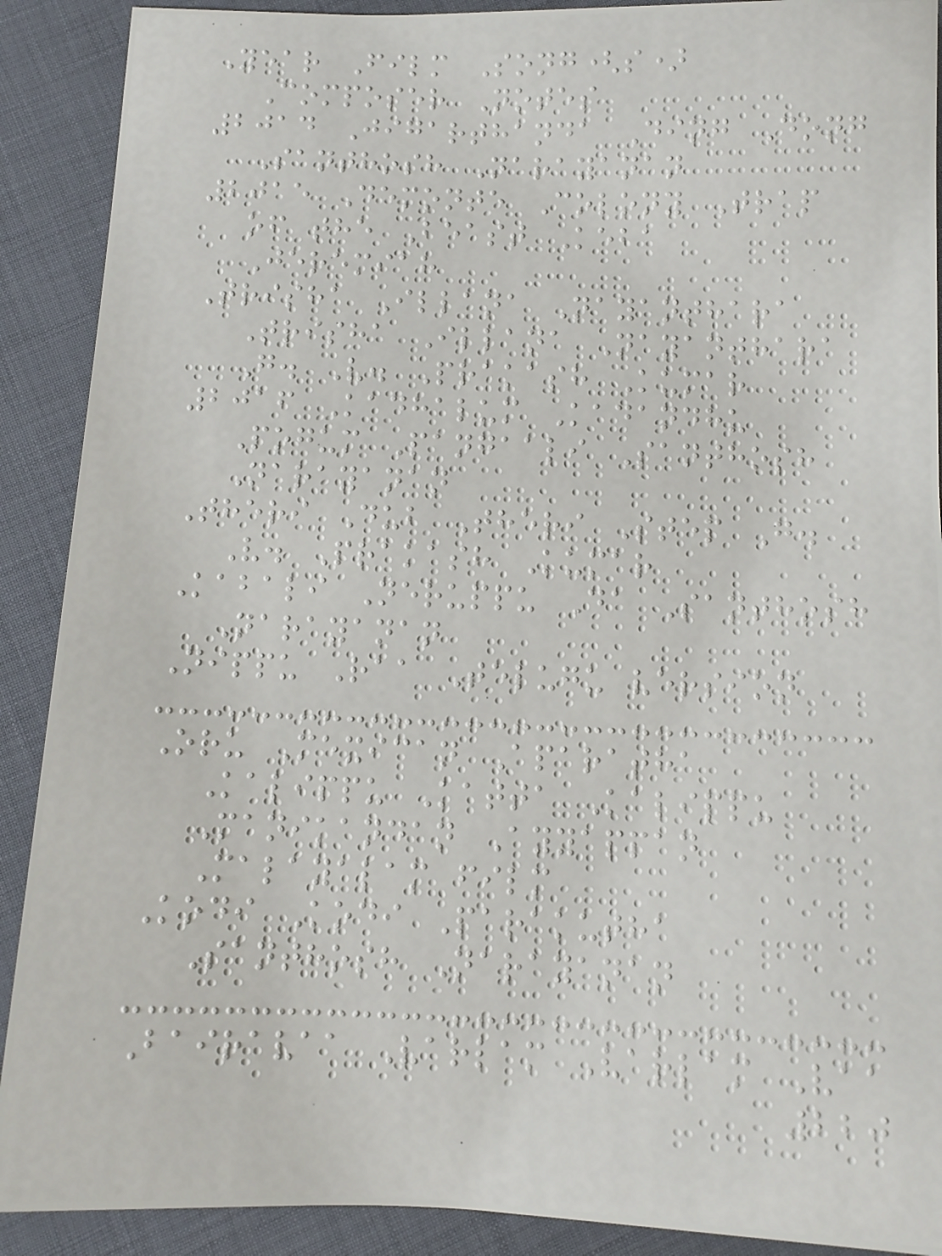Year Film Song(s)
Composer Notes
2014 Jigarthanda Ding Dong
Santhosh Narayanan
2015 Demonte Colony Trap
of the Beast Keba
Jeremiah
Trisha Illana Nayanthara
Trisha Illana Nayanthara
G. V. Prakash Kumar
2016 Kadhalum Kadandhu
Pogum Pangaali Santhosh
Narayanan
Theri Dub Theri Step G.
V. Prakash Kumar
Kabali Neruppu Da Santhosh
Narayanan
Nippu Raa Telugu version
Oru Mexican Aparatha
Kalippu Katta Kalippu
Manikandan Ayyappan
Malayalam film
Kodi Kodi Parakutha
Santhosh Narayanan
Bairavaa Varlam Varlam Vaa
220
